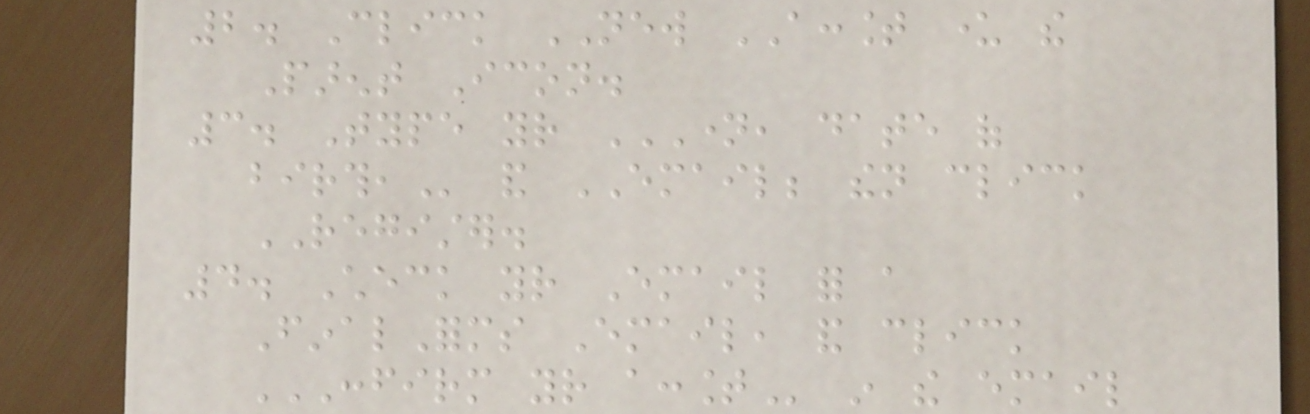2. Click NEW ACCOUNT under the
Parent Icon.
3. Type your NAME, DATE OF
BIRTH, and EMAIL; then click
REGISTER.
4. Check your Email for a
FinalForms Email, and click
CONFIRM YOUR ACCOUNT in the email
